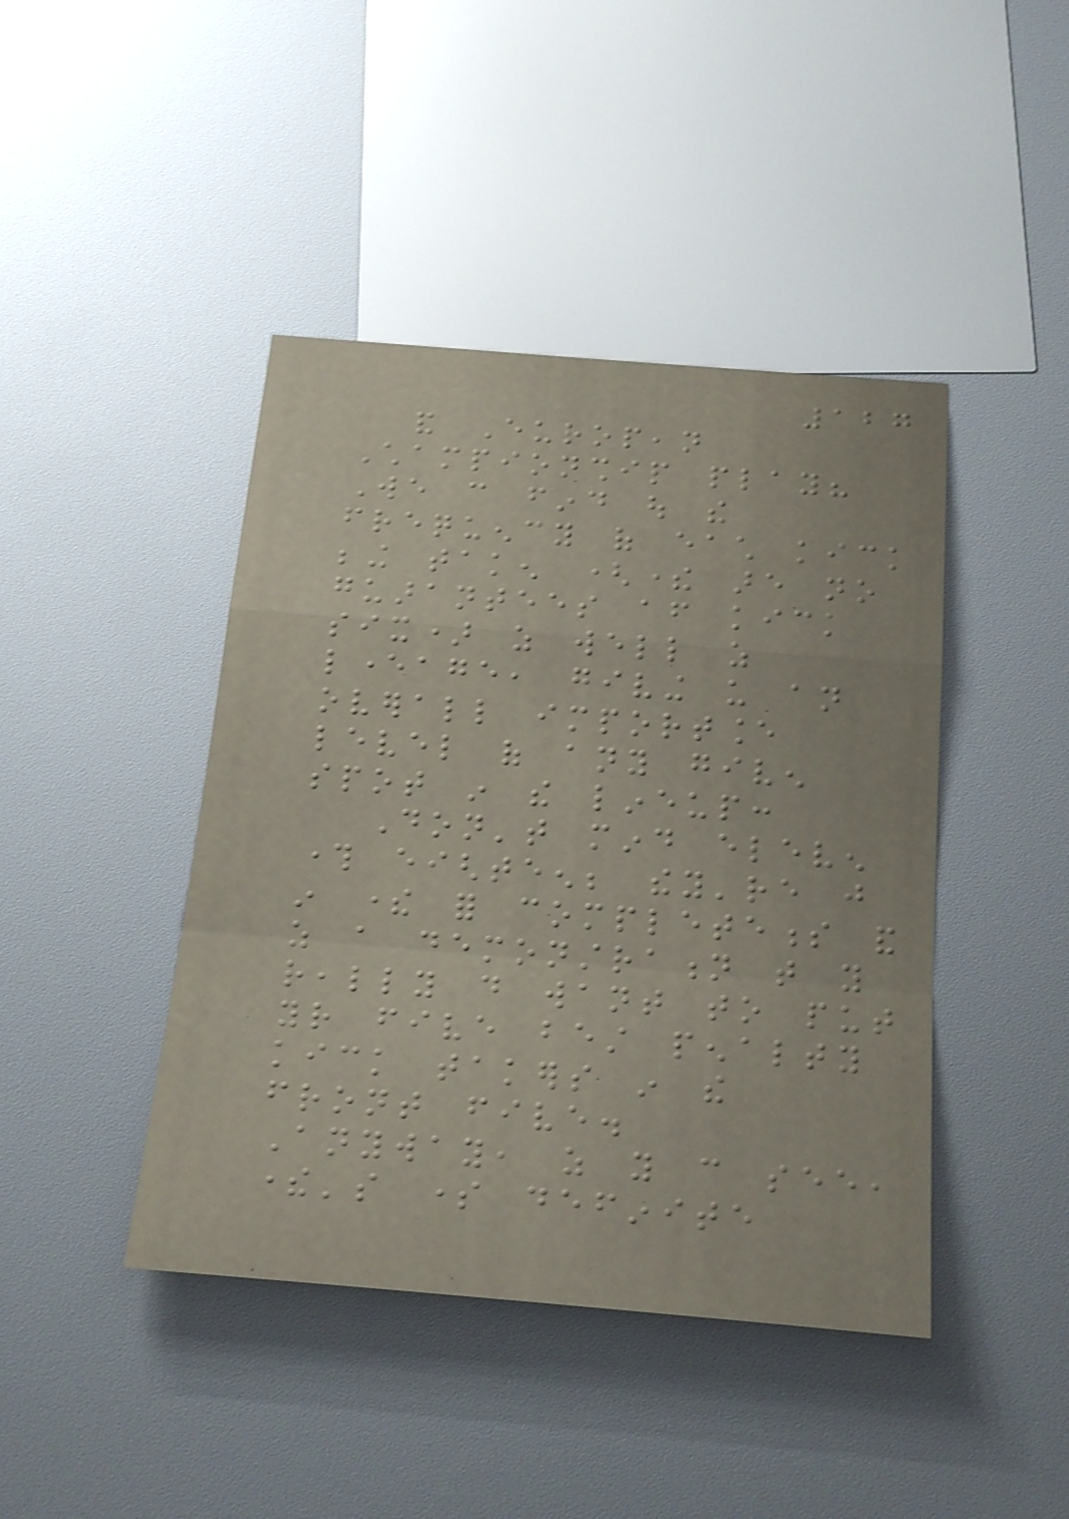127
and European
Championship play?
We can find out the
frequency of each kick
being taken (there are no
guarantees after kick
six) as well as
leverage, giving us an
overall importance
level of any given
spot in the lineup:
Don't mind eleven
through eighteen; they're just
in there for completeness and
as a demonstration that you
really do want to put
your five best penalty
kick takers in the
front five.
Anyway, as you can see,
there's some definite
